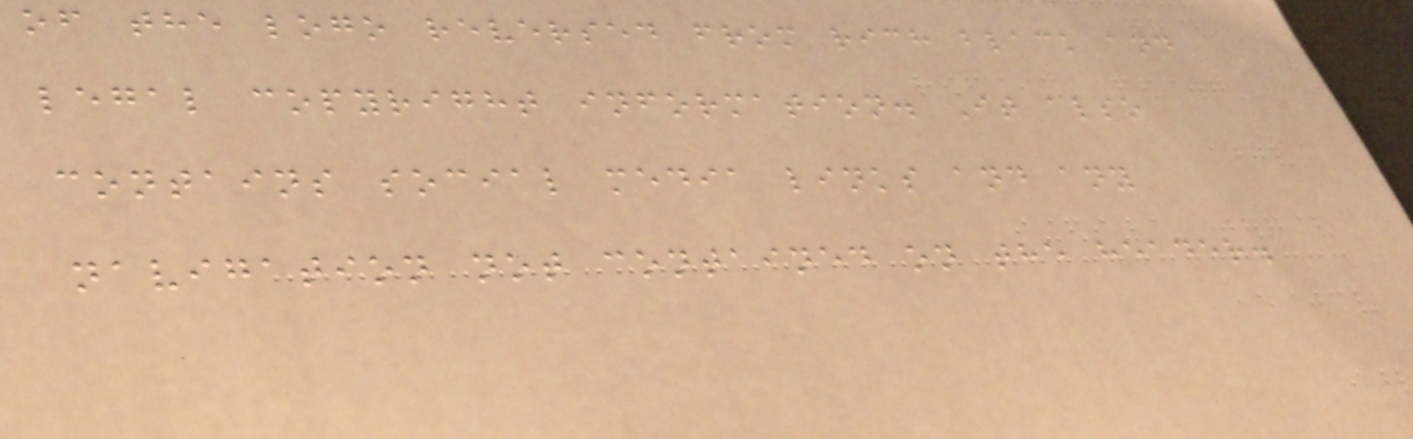of the logo reversed from rich black and
legal copyright information. It also
contains social media links and any
navigation not contained on the header.
